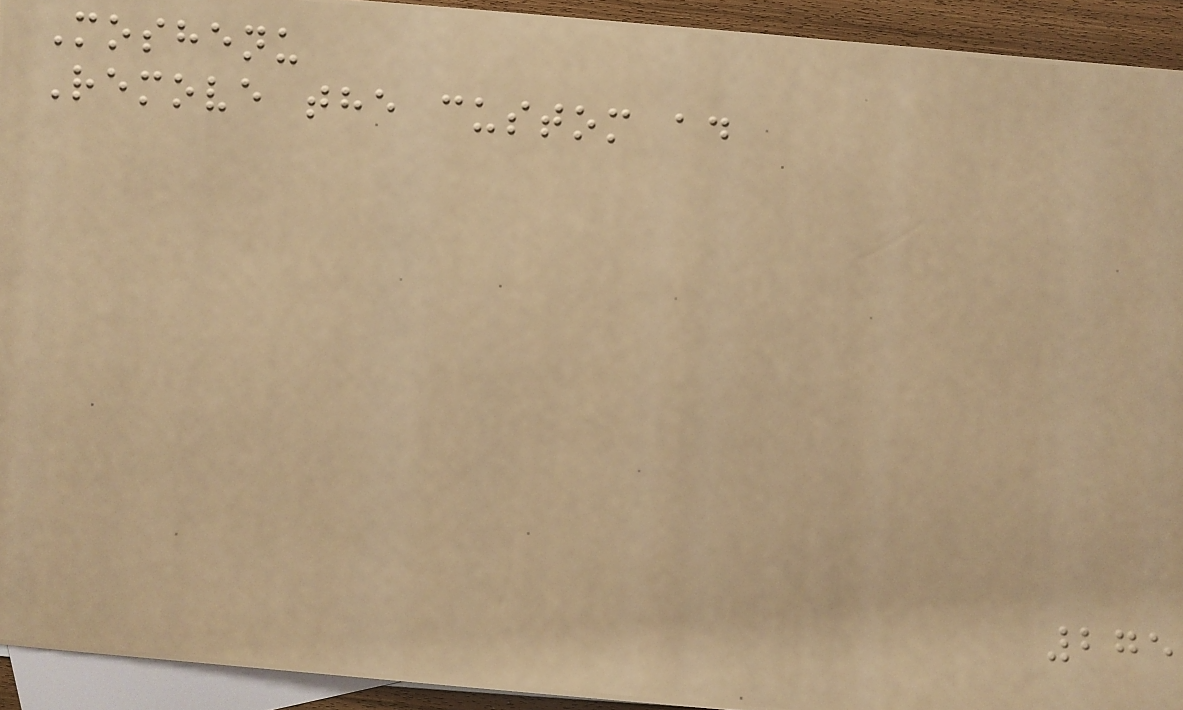Moshenu
Remove the custom ad
275
